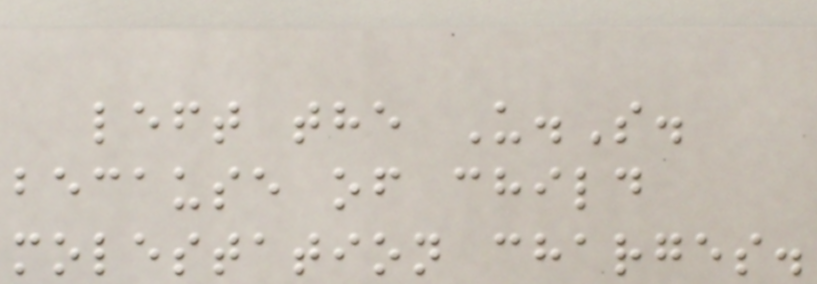left the U.S.
because of child
molestation charges.
